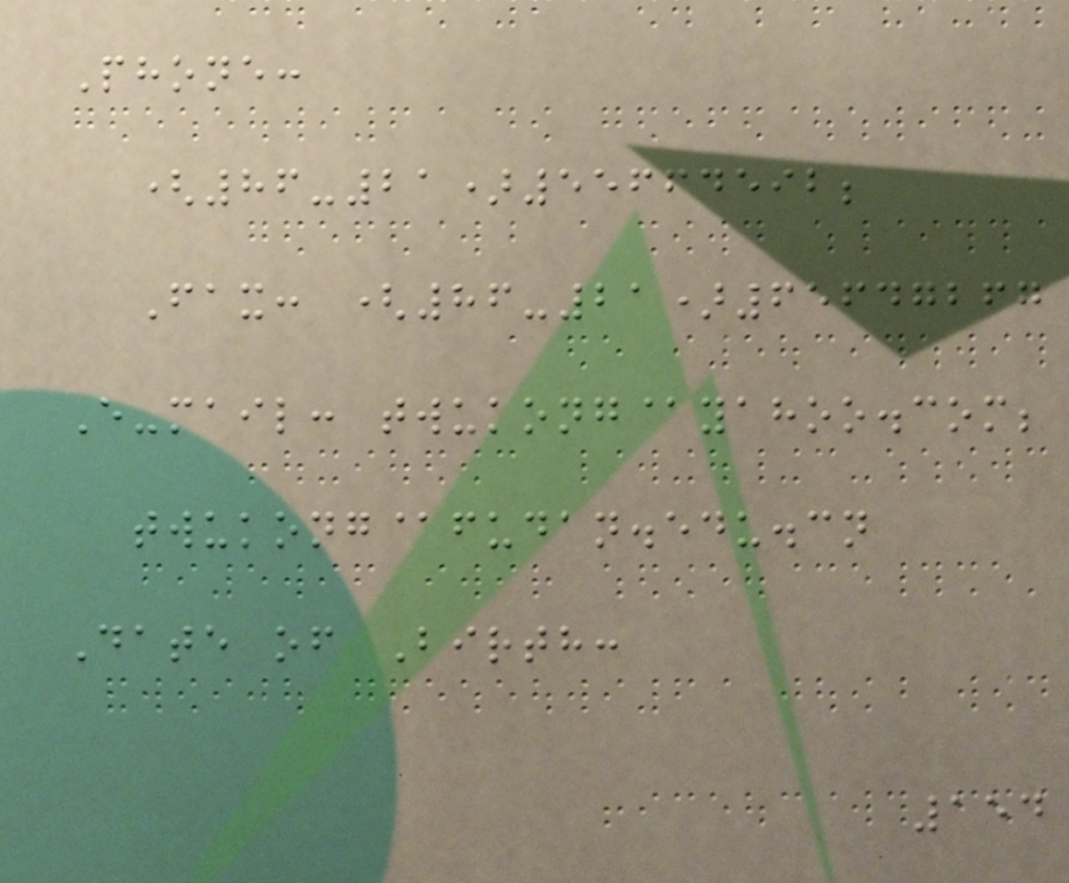Phone:
(86-21)55664592;
Fax: (86-21)65647267
E-mail: twukong@yahoo.com;
twukong@fudan.edu.cn
Date of Birth:
154
